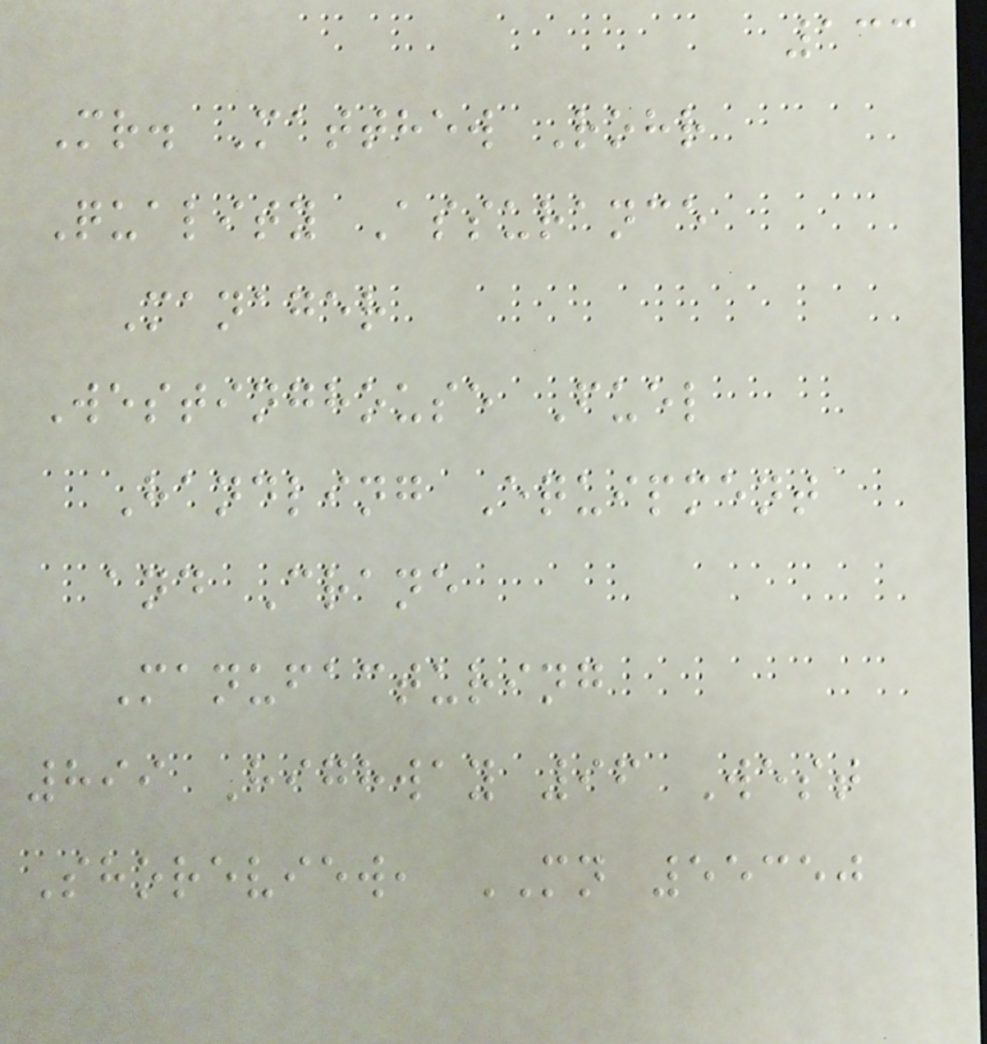133
Mr. Matthew Rohr
Quality Assurance
Manager
Westinghouse Fuel
Handling Equipment
and Crane
Manufacturing
899 Highway 96 West
Shoreview, MN 55350
